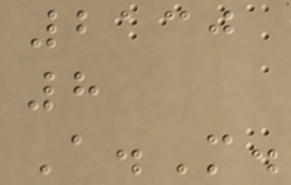2130
8
A.M.
